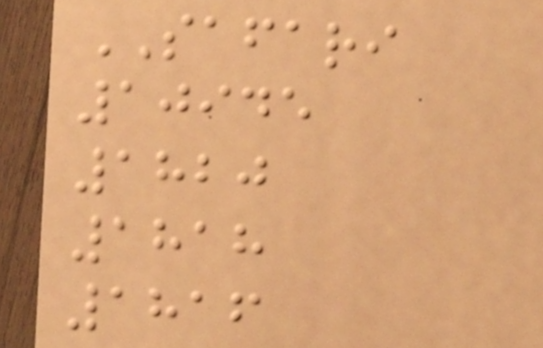SAFARI
10945
1820
1818
1816
